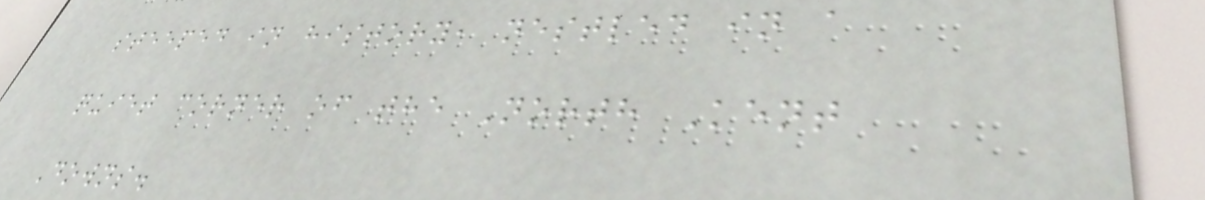steeped in history, nestled in a
quiet corner of the North Kent
Downs.
